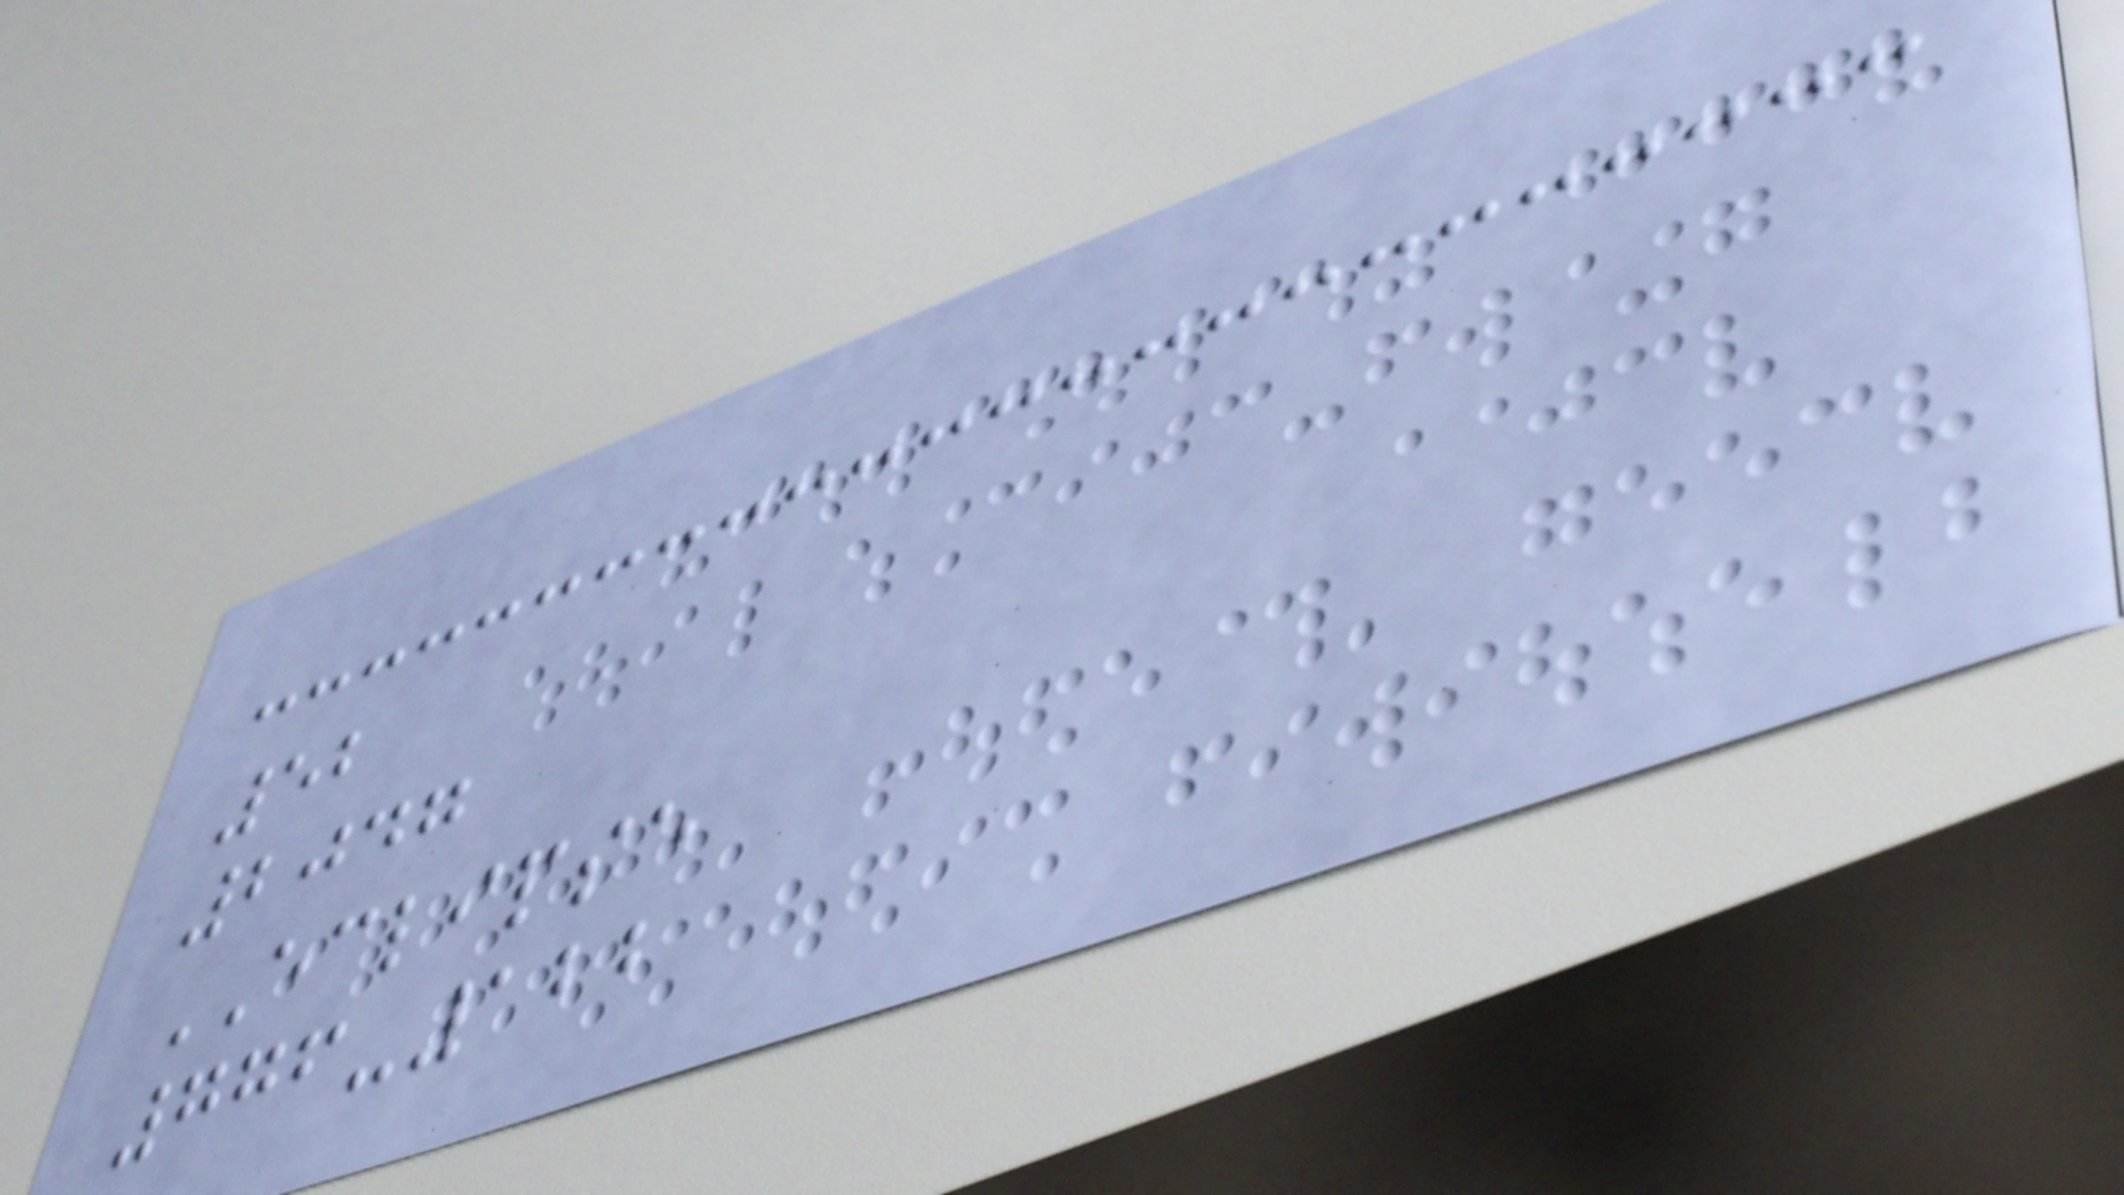52
2047
ECLIPSE
776-122
